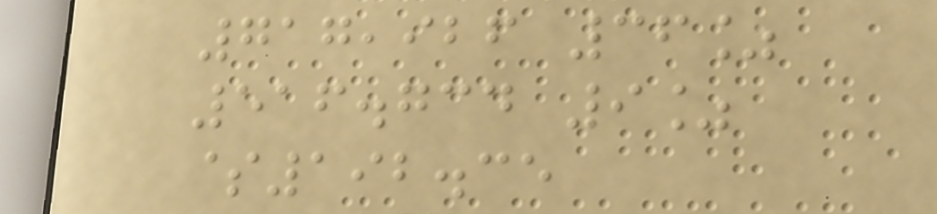717,926 36%
516.734 9%
$192.35
